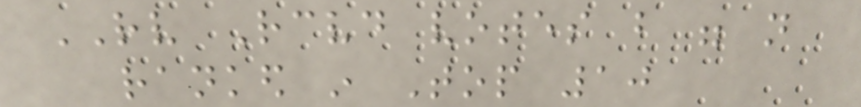RV Received votes but were not
ranked in Top 10
